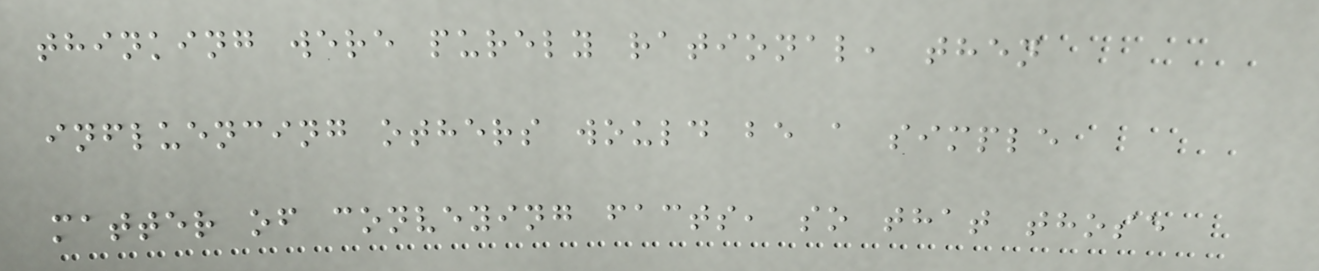thinking were purely rational, then
influencing others would be a simple
matter of conveying facts, so that those
